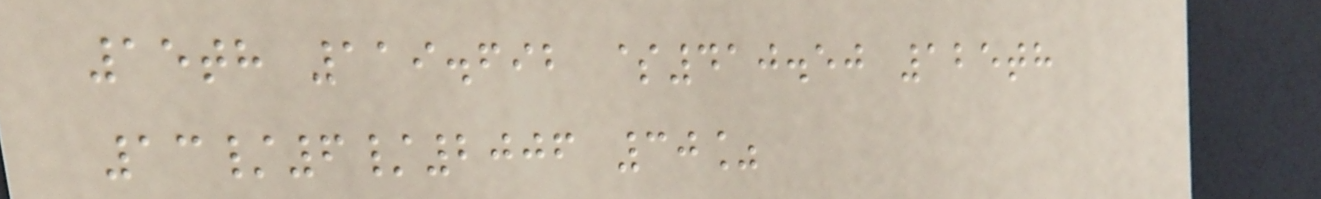15th 119.692 $410.50 125th
13/6/2006 30%
